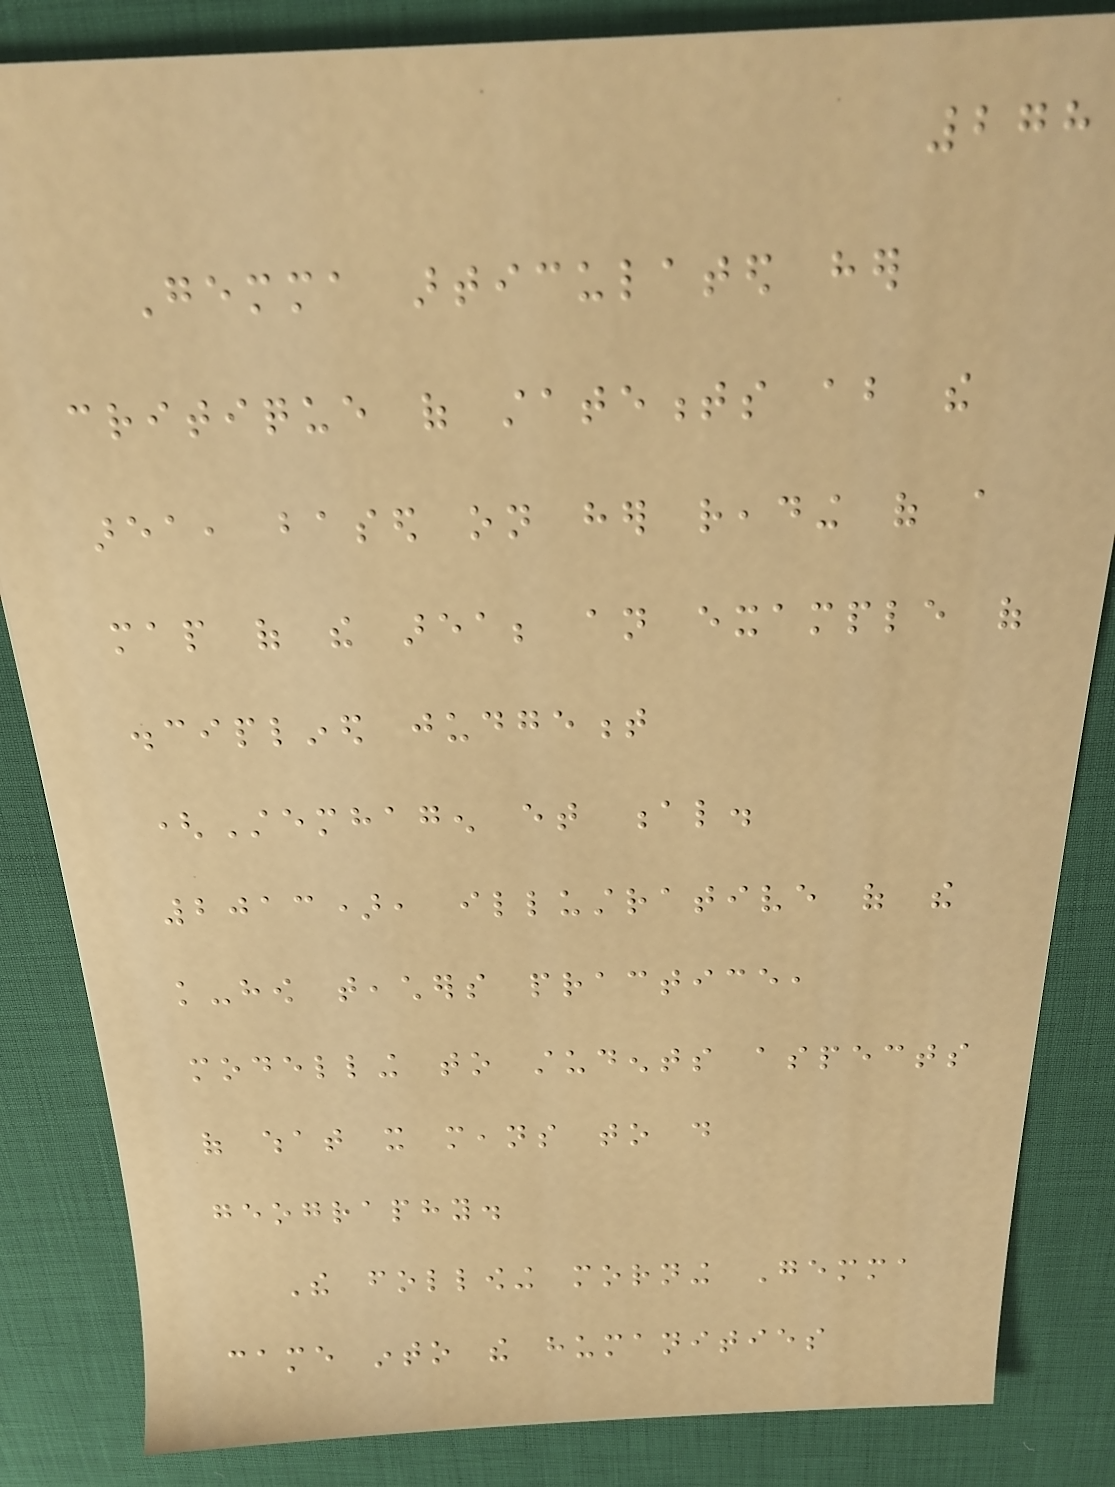278
Gemma articulated her
critique of statements about the
area, based on her reading of a
map of the area; an example of
disciplined judgement
(Stemhagen et al.
2013), illustrative of the
knowledge-how teachers practice,
modelling to students aspects
of what it means to do
geography.
The following morning Gemma
came into the humanities
